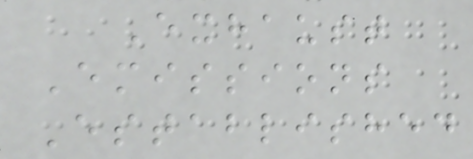Exhaust
Emissions
Established
